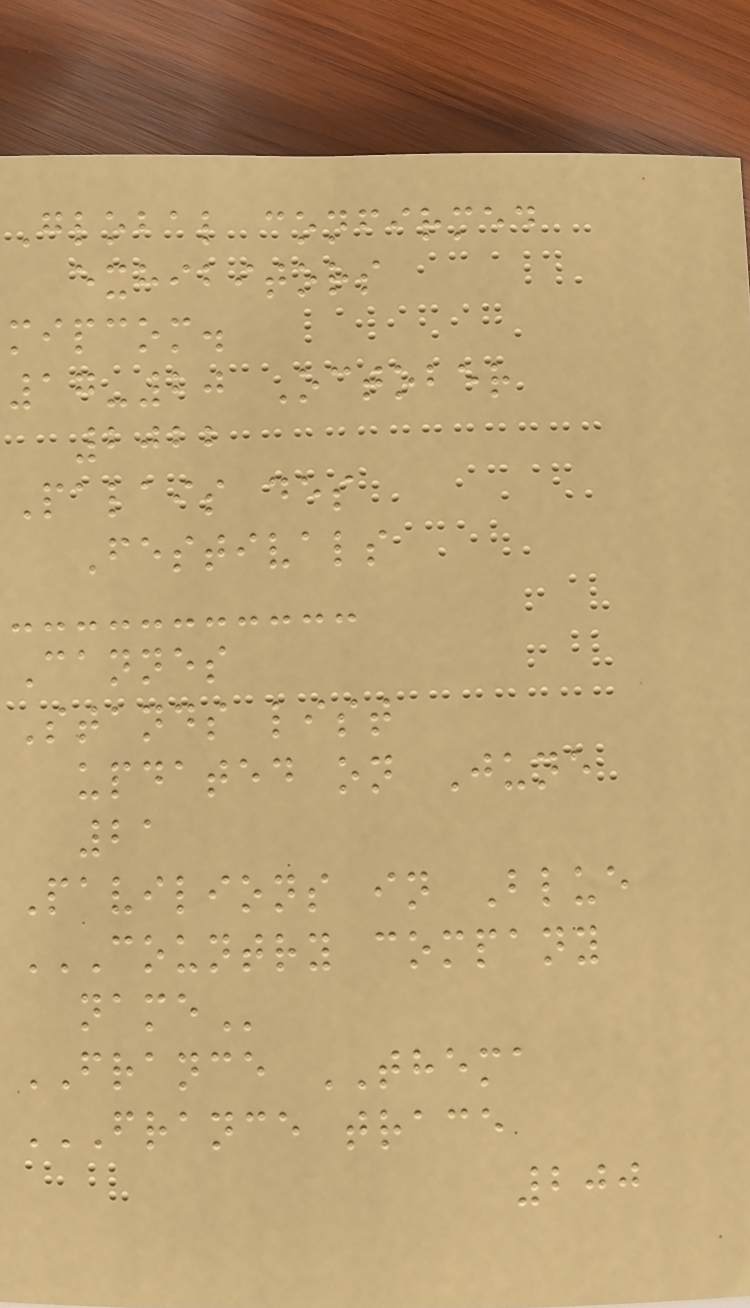Global confirmed
exhibitors
mipcom.
17-20 October
2022
Palais des
Festivals
Cannes
Stands list
updated on June
21
Pavilions in Blue
COUNTRY COMPANY
NAME
FRANCE THEMA
FRANCE TRACE
200
